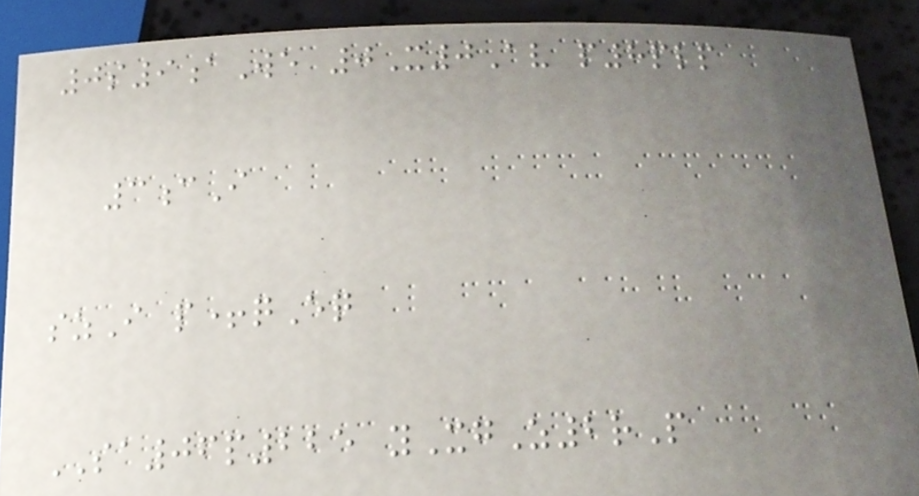0s9aWe 0X0Av p8plp
3cI
szI p+qEq
SA06p225 yXgZ2rP
